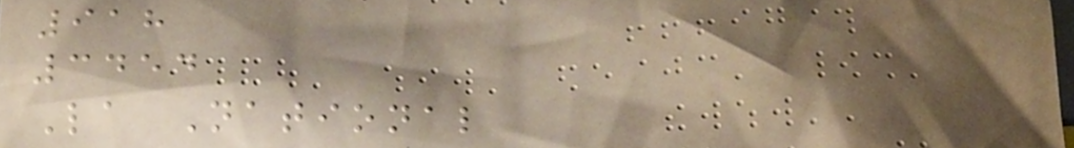918
3454
La National
